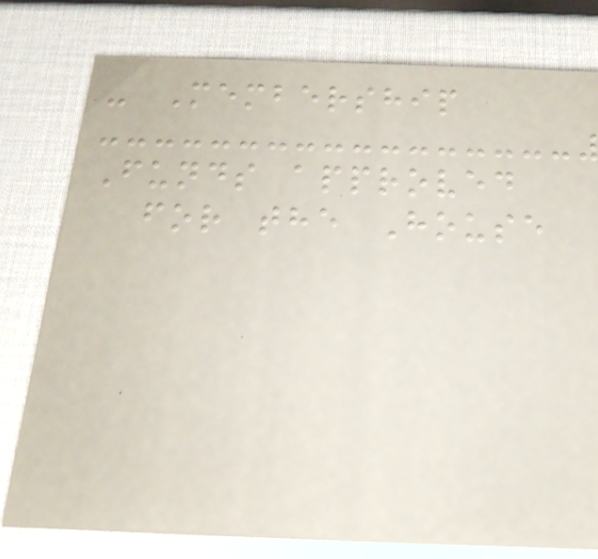- Membership
Funds approved
for the House
